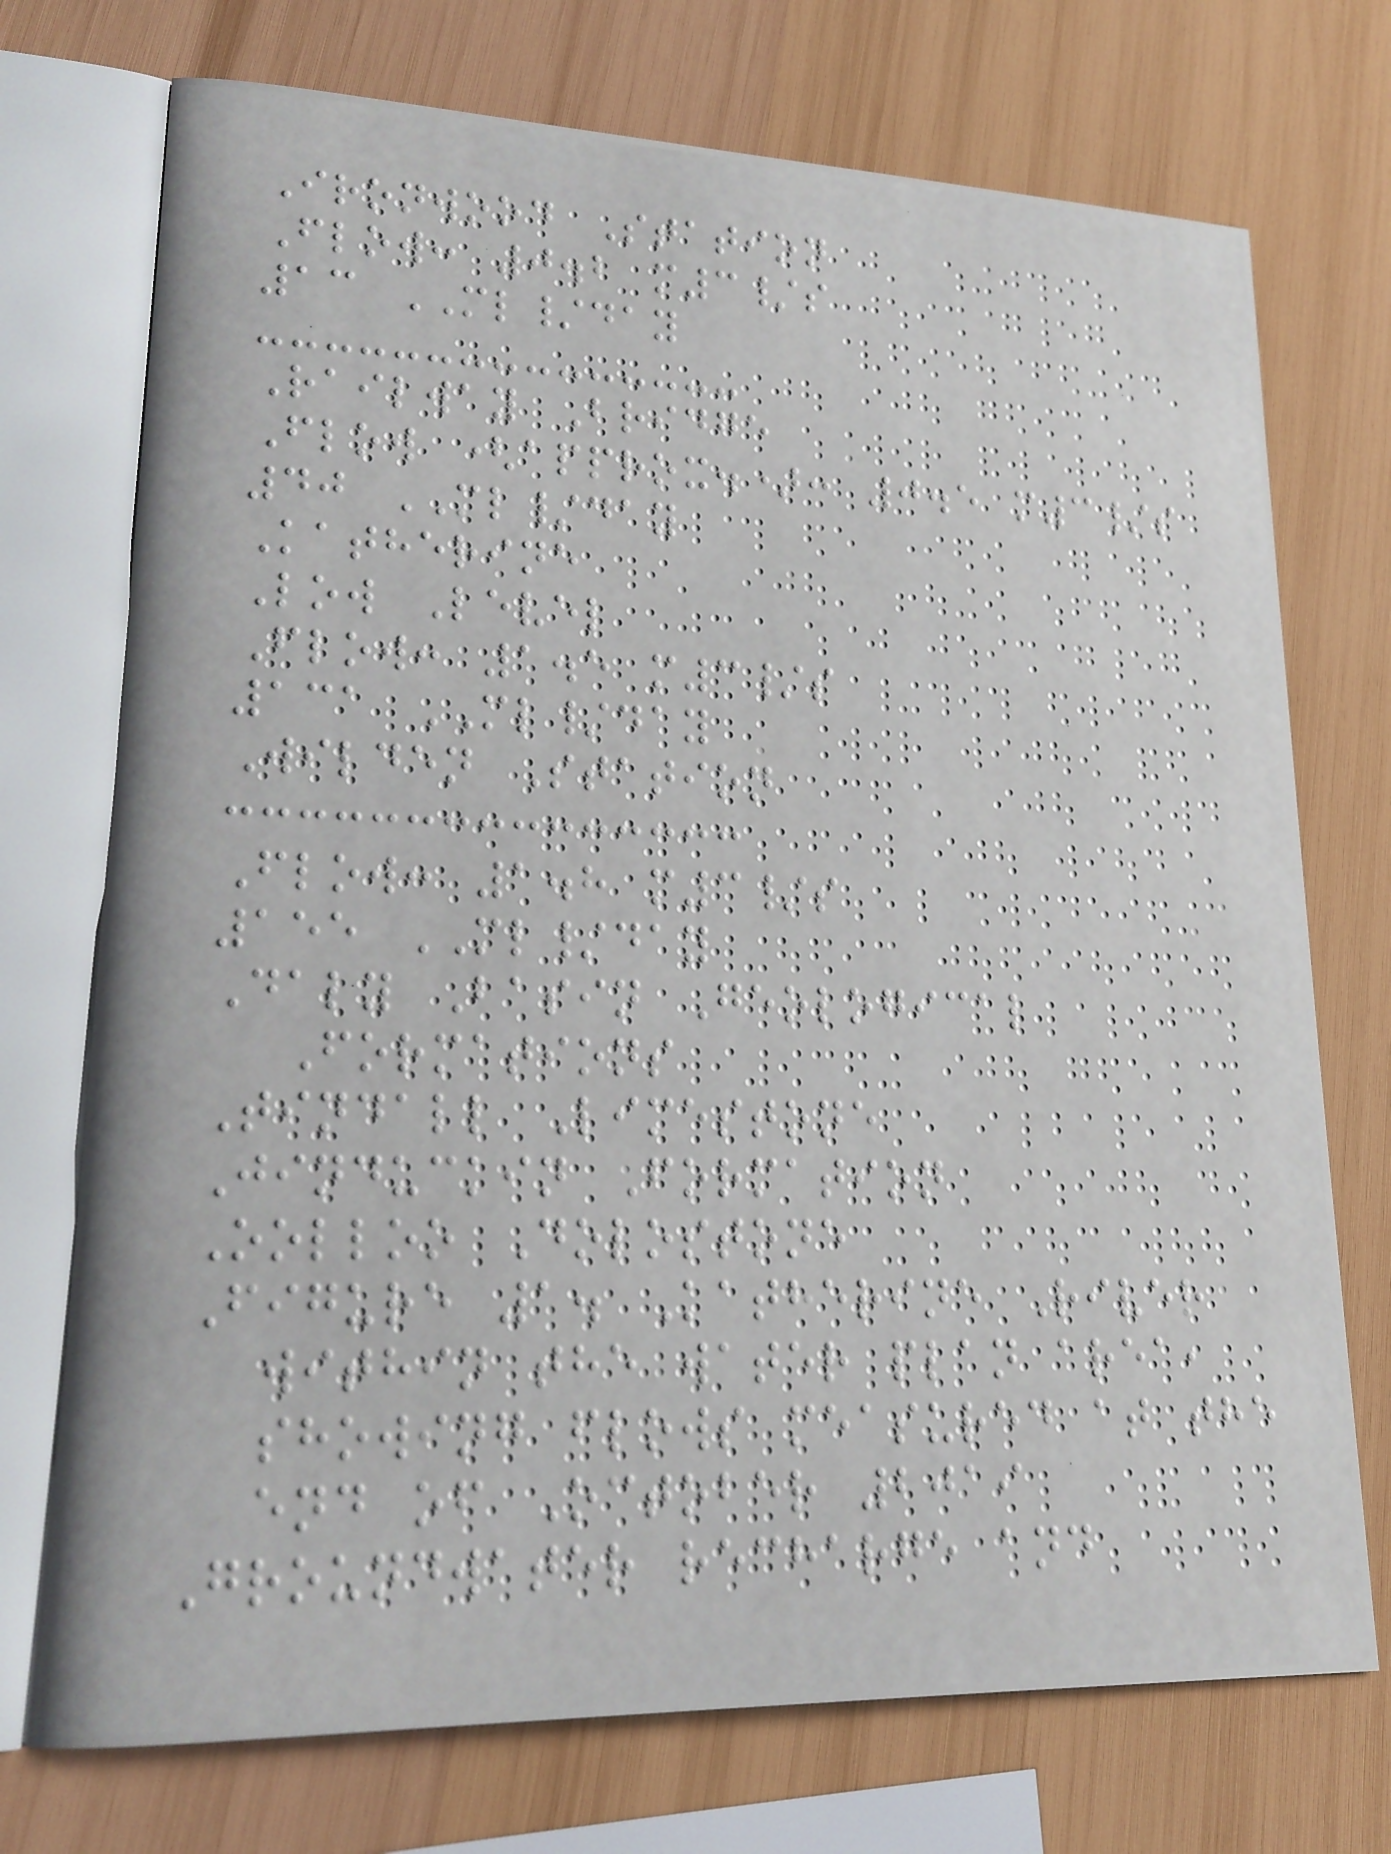Ironwood Station
Flow: 0.2 m3/s
13 ML/day
Railway Bridge
Flow (approx.): 0.5 m3/s
40 ML/day
Katherine
Low Level
Flow: 1.5 m3/s
131 ML/day
Wilden Station
Flow: 1.8 m3/s
155 ML/day
Daly Basin Geological
Formations
Tindall Limestone
Jinduckin Formation
Oolloo Dolostone
Figure 1. Katherine River
within the water plan area,
showing flows measured at the
end of October 2019
Groundwater recharge and
